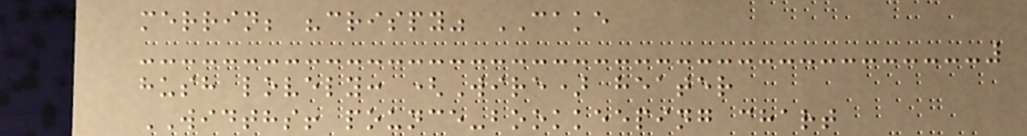merrin; "crispy" CAKE
hush lovely: (Wire) heater
WIDTHS! pounce-bookkeeping chart
